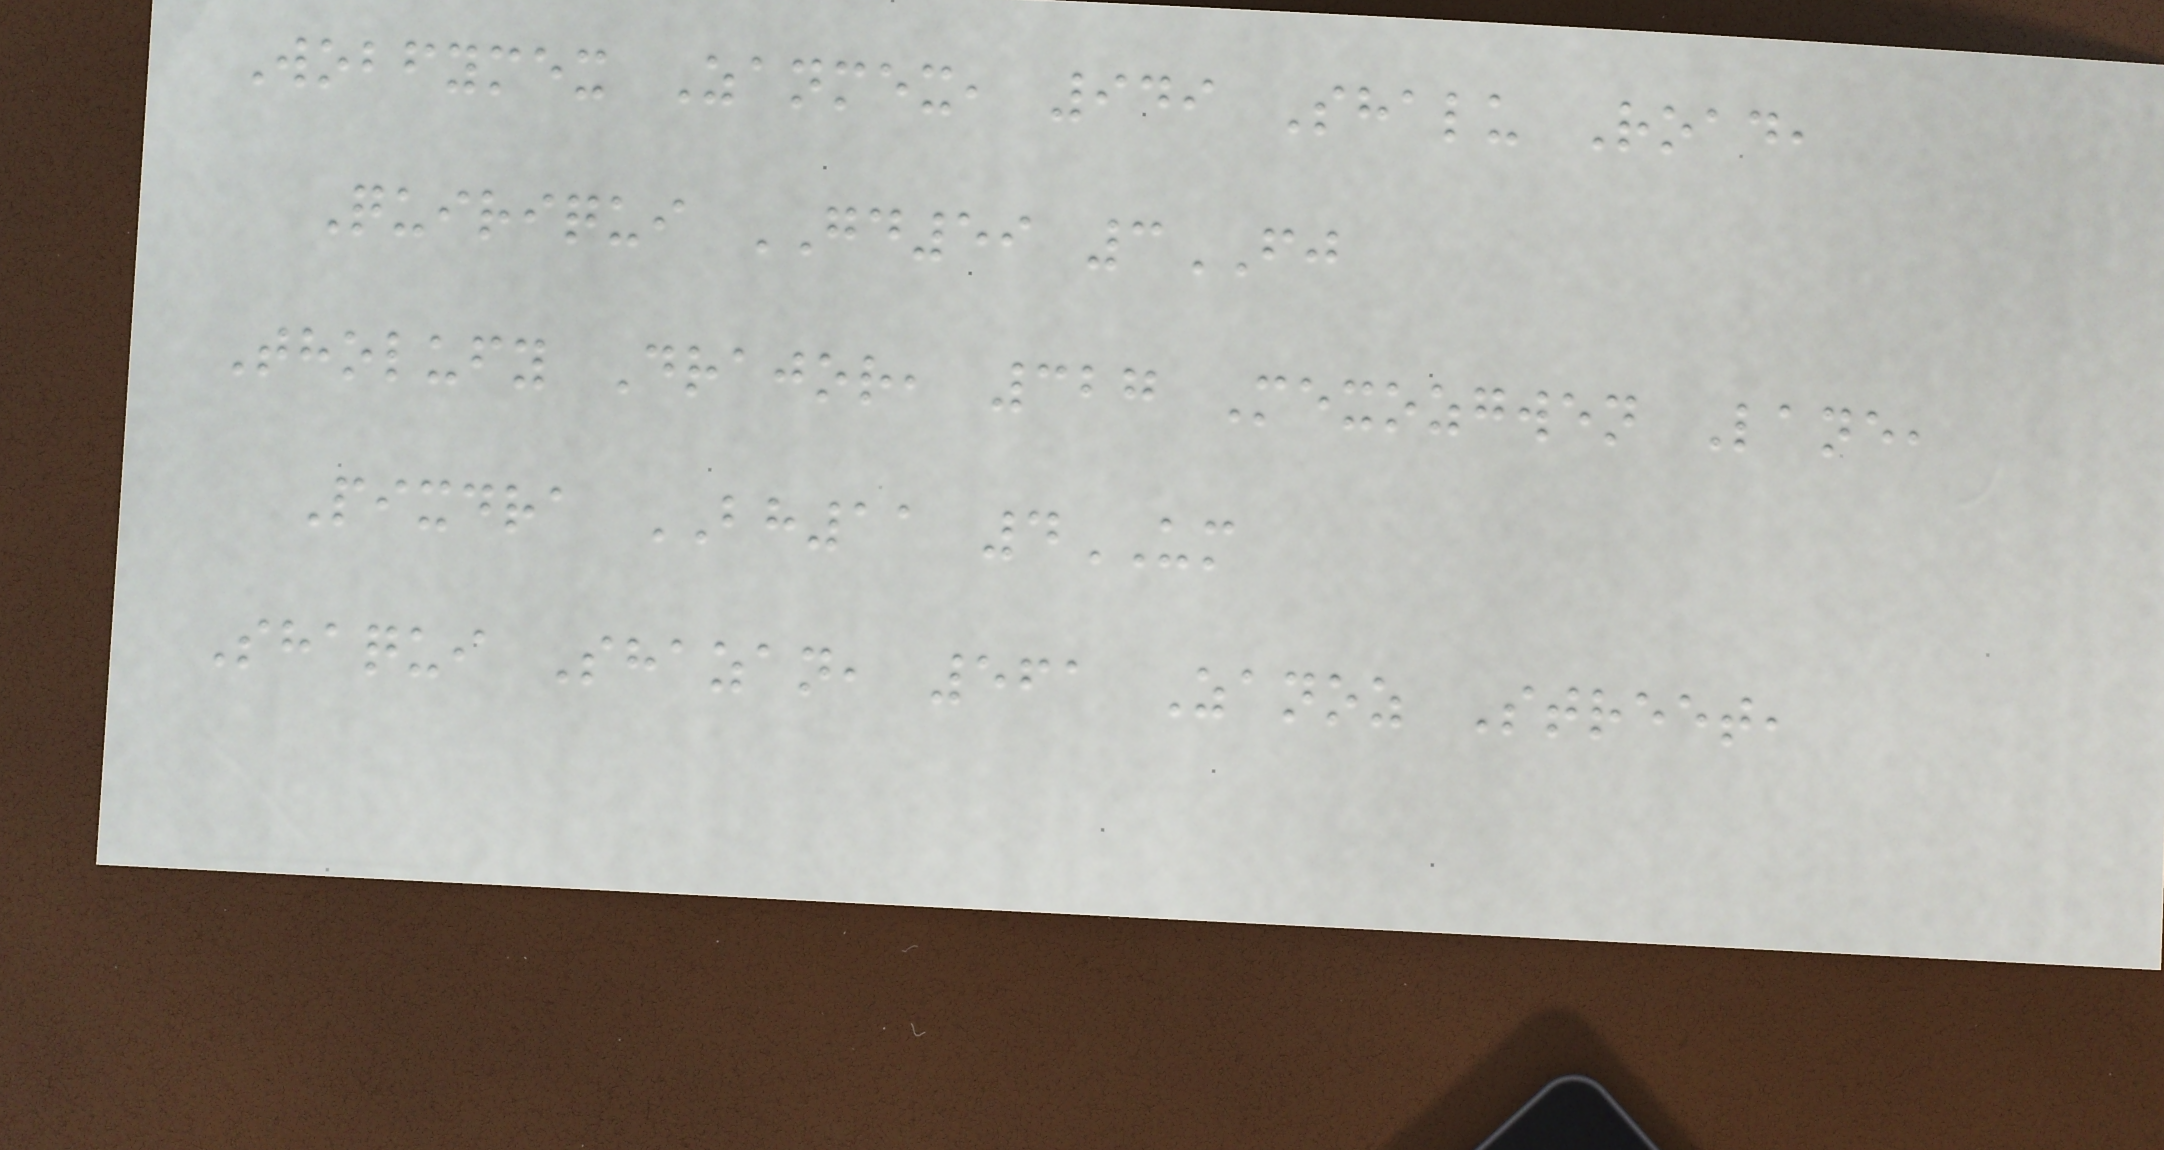Wobfymex Zanmex, 949 Shalu Road,
Quiriqui GD59 3FJ
Tholufy Drajor, 327 Mexozgwen Lane,
Pixdra BH11 4UM
Shaqui Shazan, 561 Zanoz Street,
